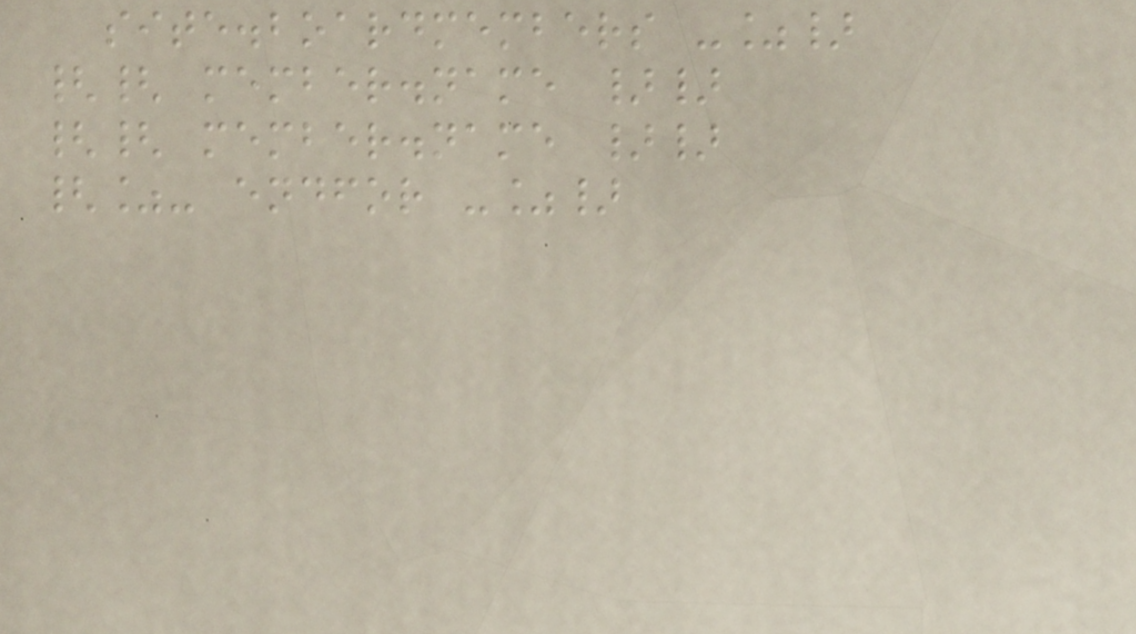site.boardmembers -%}
{{ member.name }}
{{ member.name }}
{%- endfor -%}
